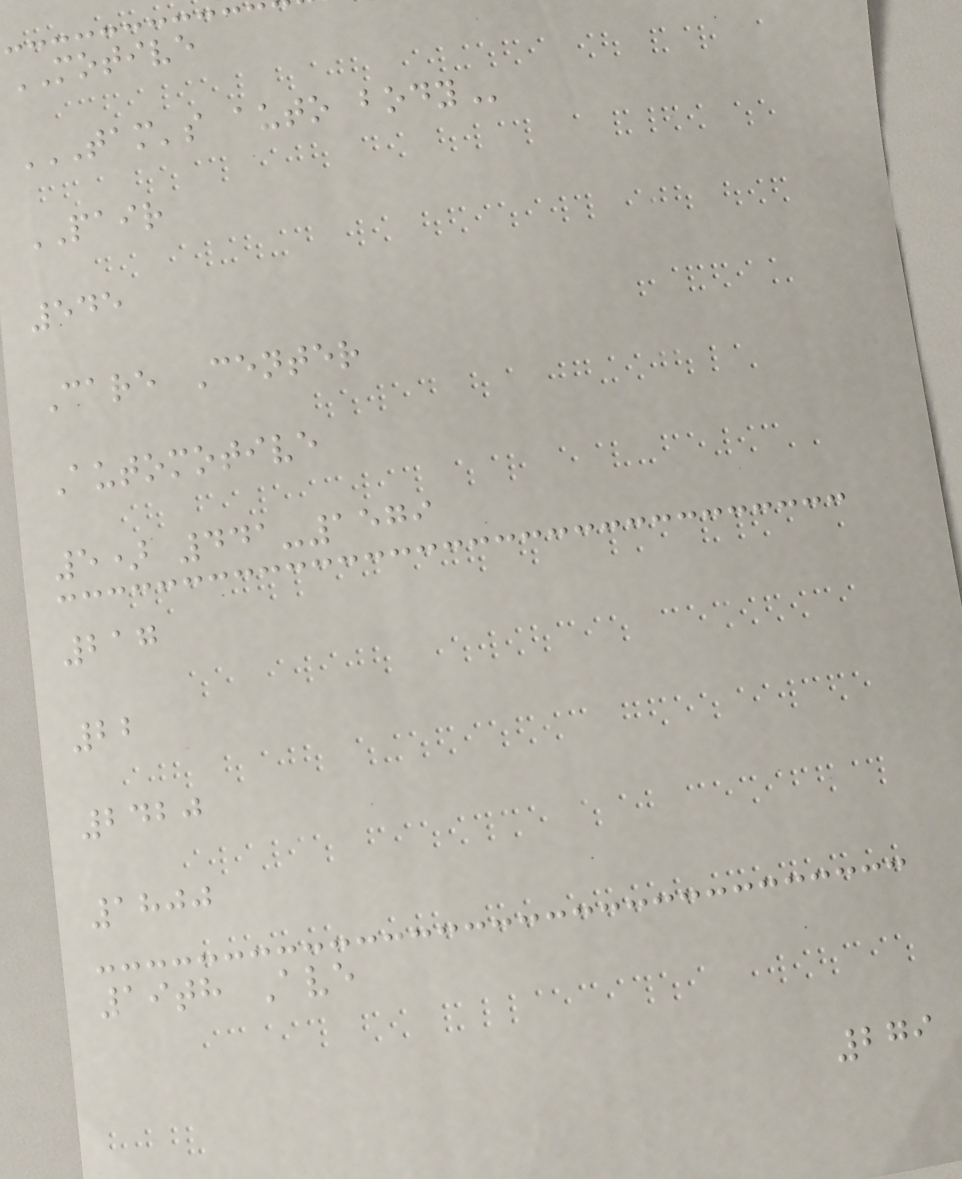MOTIVE
TAM'S AUTO BODY
PAIR
545
Care Center
Automotive
5) 441-1579
217
22
2420
1800
19th Ave
279
